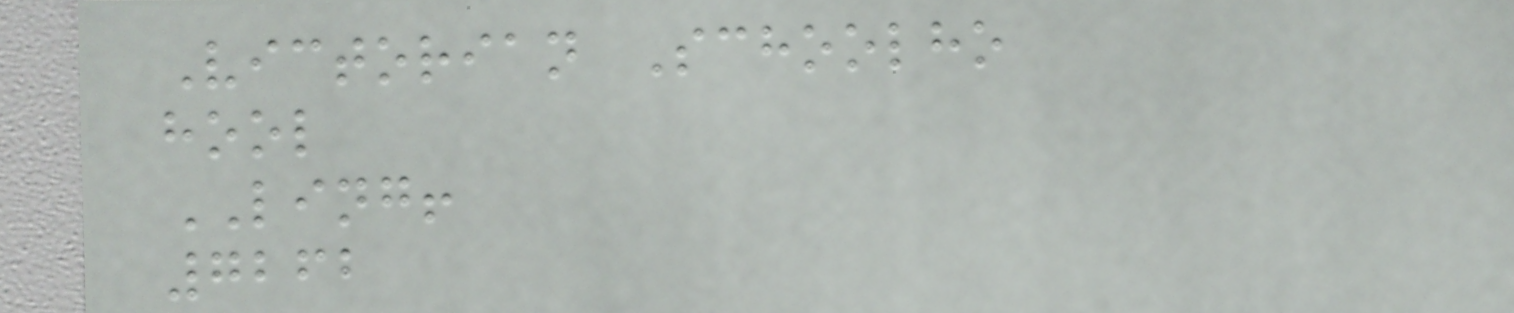Victorian Schoolho
hool
LING!
7262
